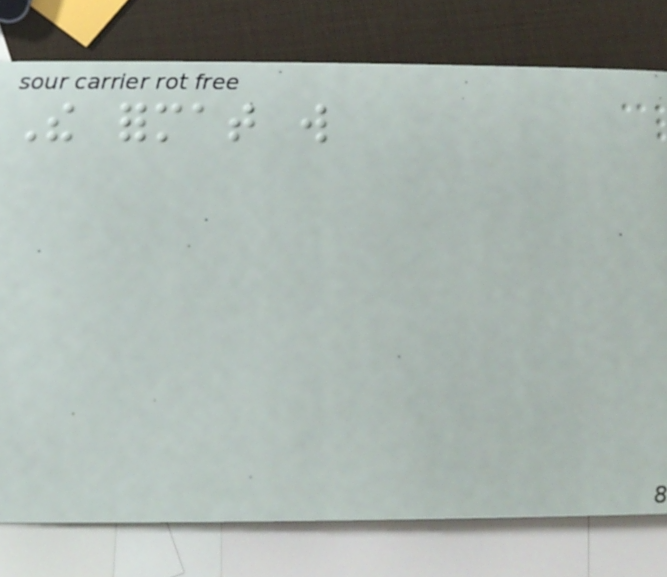The format will
